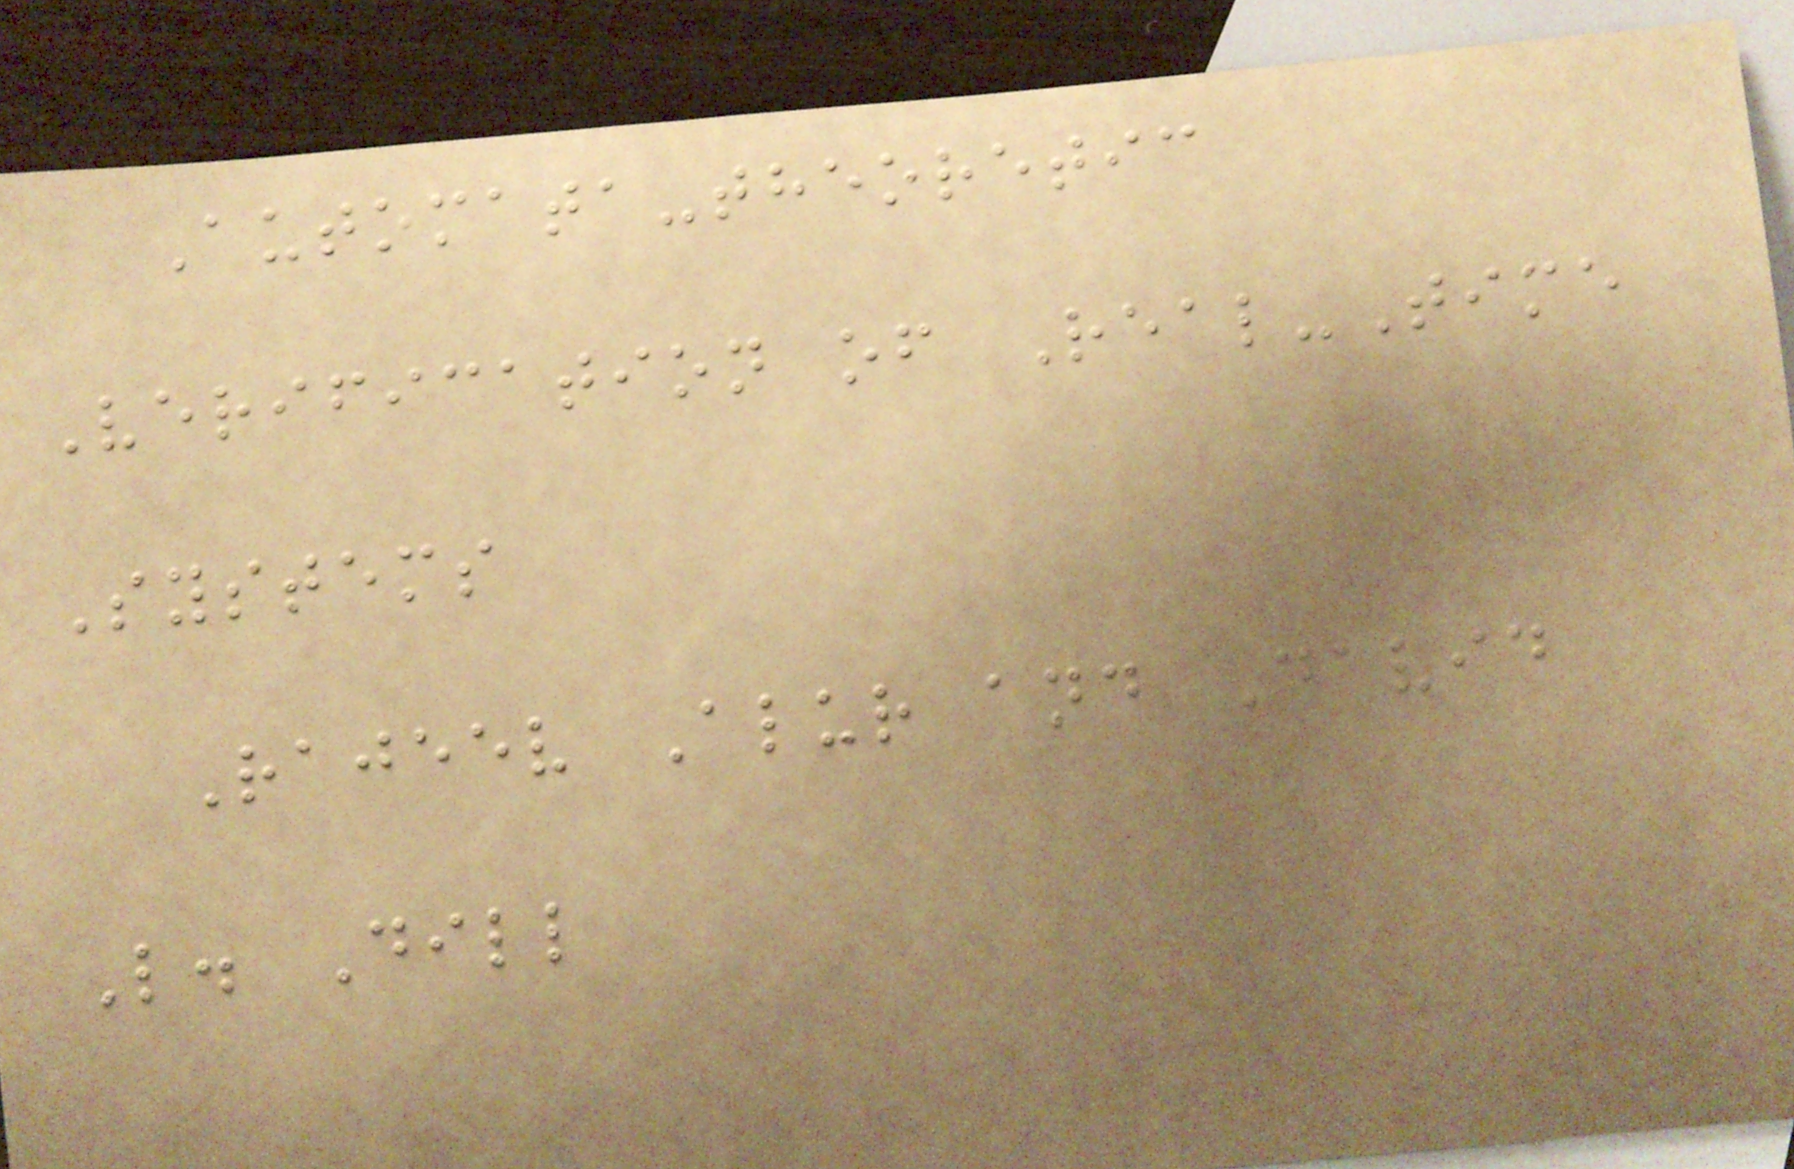Automata-theoretic
Verification of Real-Time
Systems
Rajeev Alur and David
L. Dill
